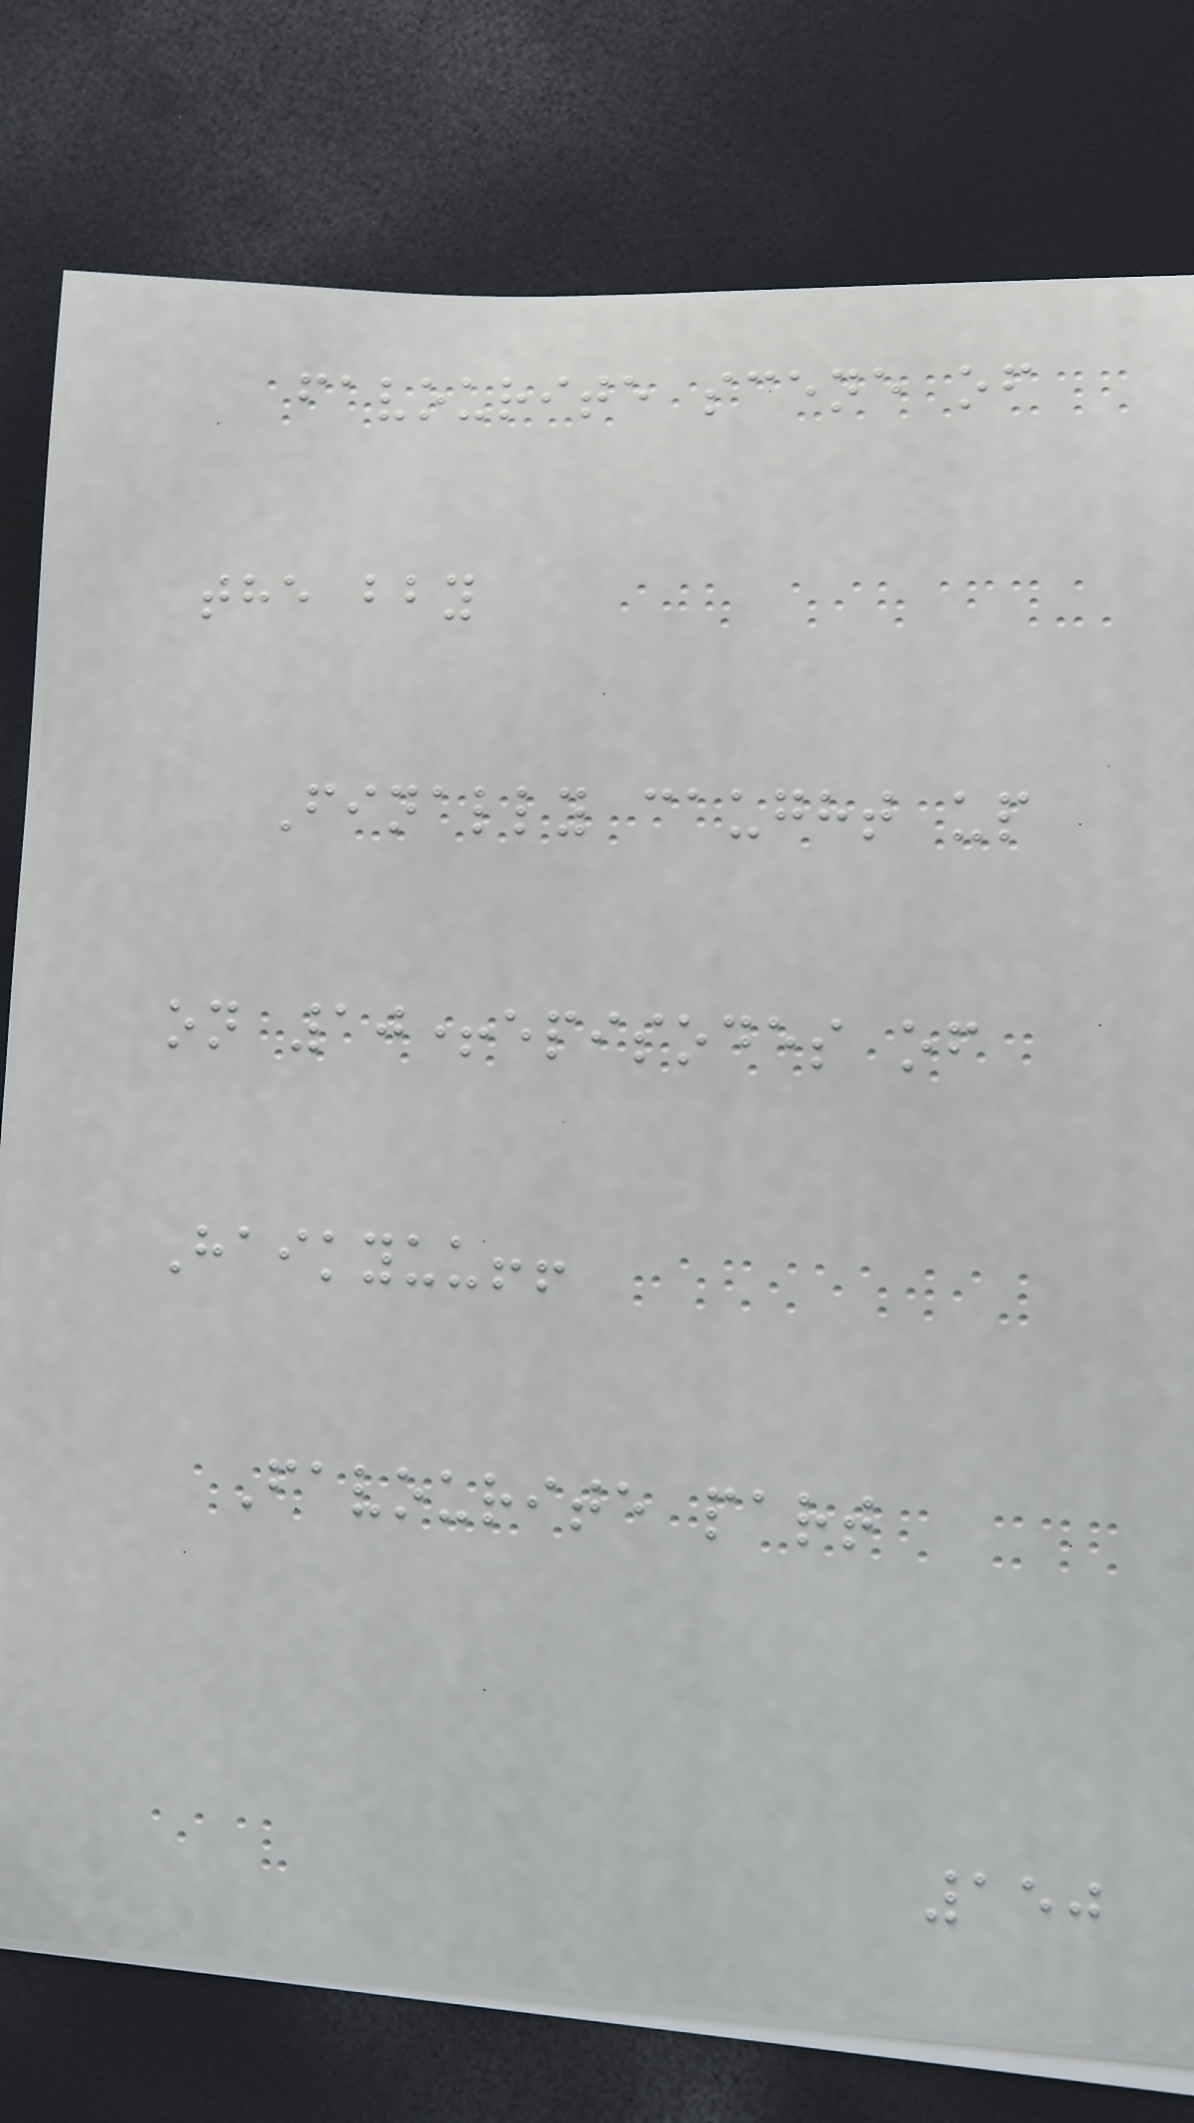favourite scene of
the bby
Finally caught up
on 10+episodes of
Haikyuu!!
Favourite part
150
